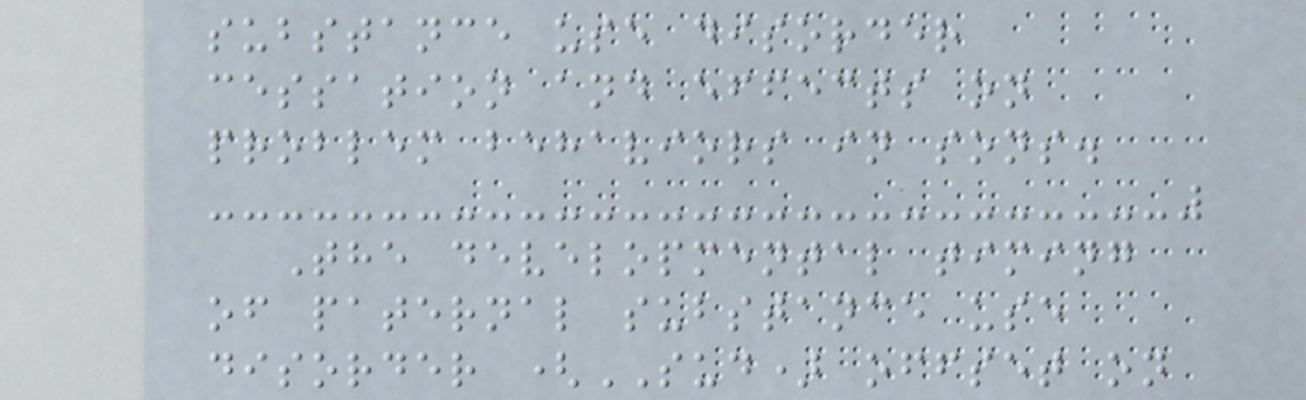substance use disorder
cessation and effects on
problem behaviors in sons.
The developmental timing
of paternal substance use
disorder (SUD) offset on
